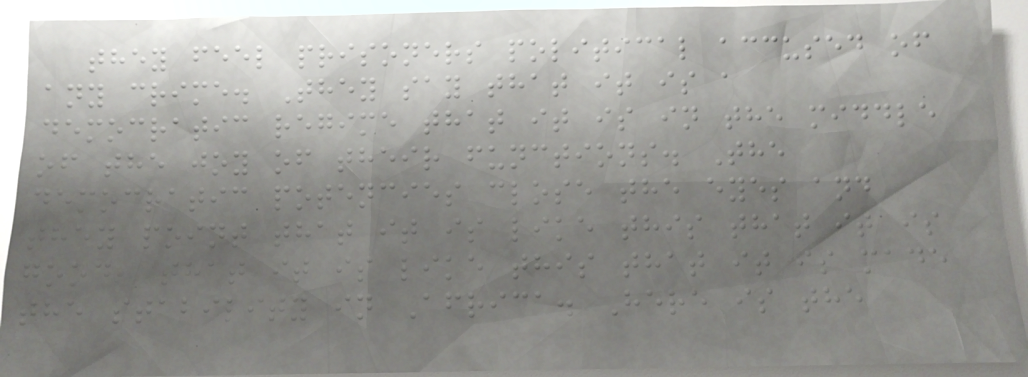they feel prisoners political accused of
any crime. They say that it is a
democratic regime that it is in the middle
of the joy of their functions. The
democratic potencies close the eyes and
they point that it is like this that it is
good, that it is like this that it is made
the stability in Africa. Here is the
